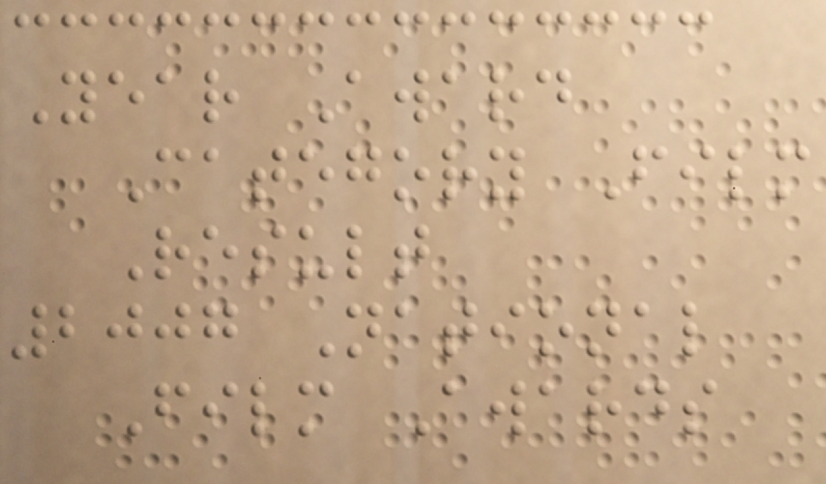Year Award
Category Film
Result
2007 National
Film Awards
